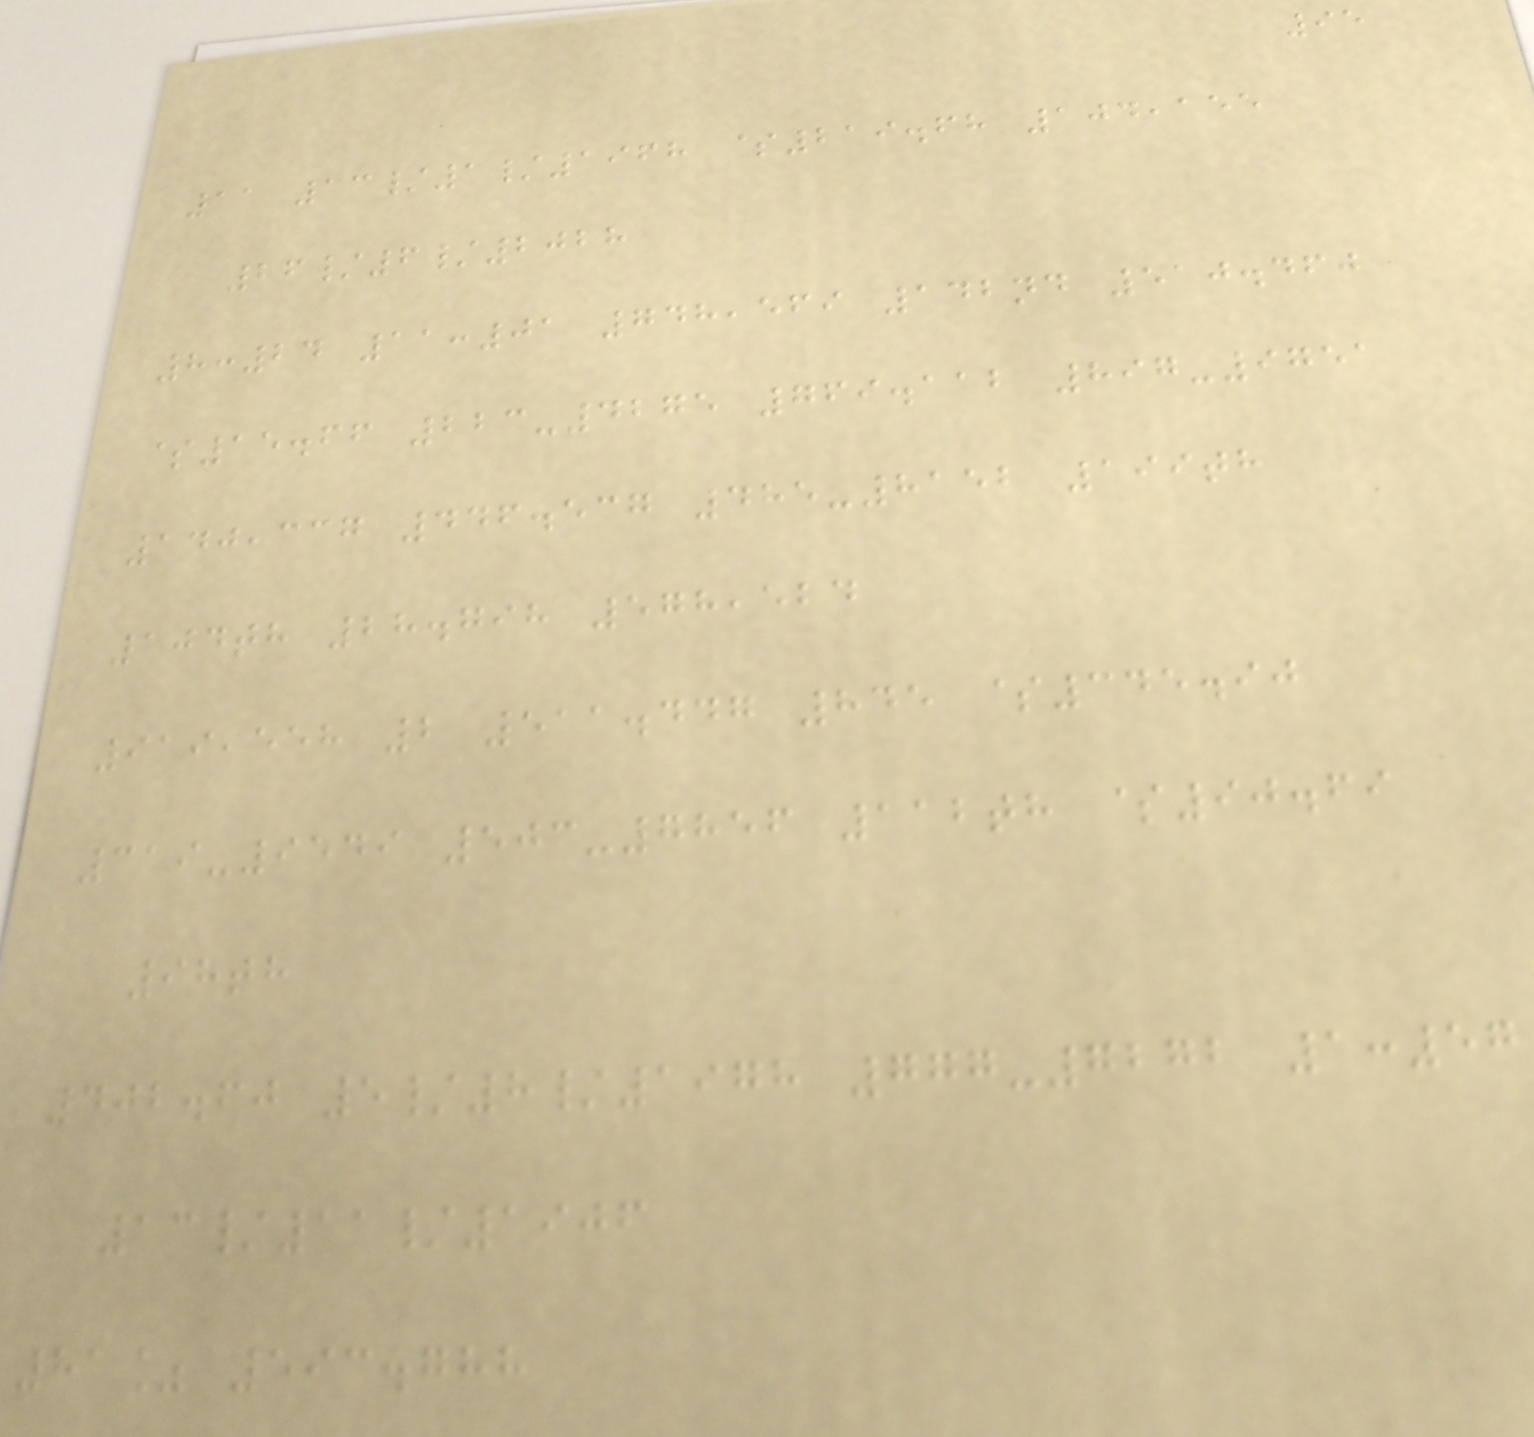95
11 13/1/1968 $219.68 104,155
26/6/2028
8:24 11:01 748,569 142nd 510.460
$15.66 223-4275 769.112 897-9751
140,337 446.537 485-8152 199th
104th 28.798 578,524
919,558 2 511.447 845 $345.90
319-9549 503-7856 112th $90.69
98th
402.60 5/8/1978 777-7272 1:57
13/11/1906
81% 593.788
